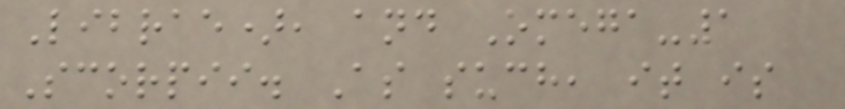Librae), and Omega-1
Scorpii. As such, it is
